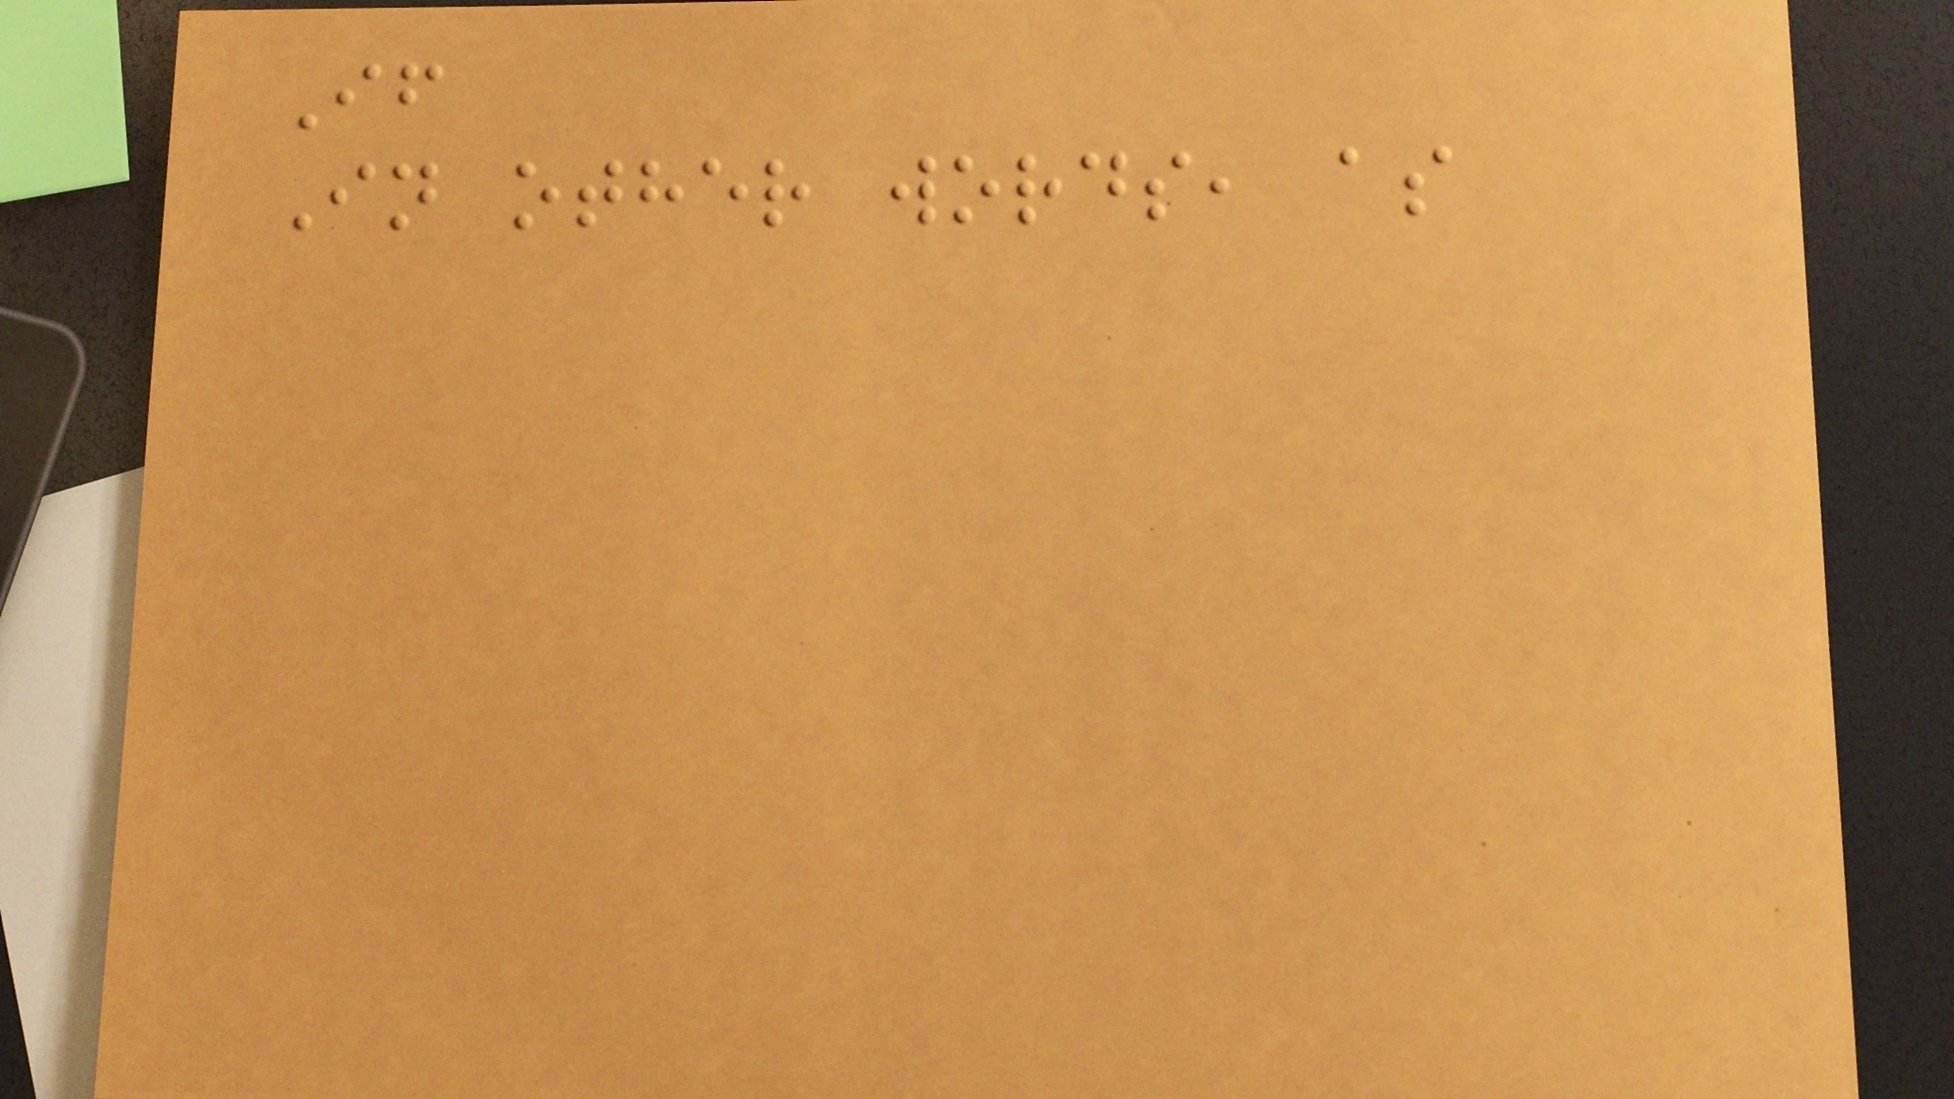If
In other words, as
